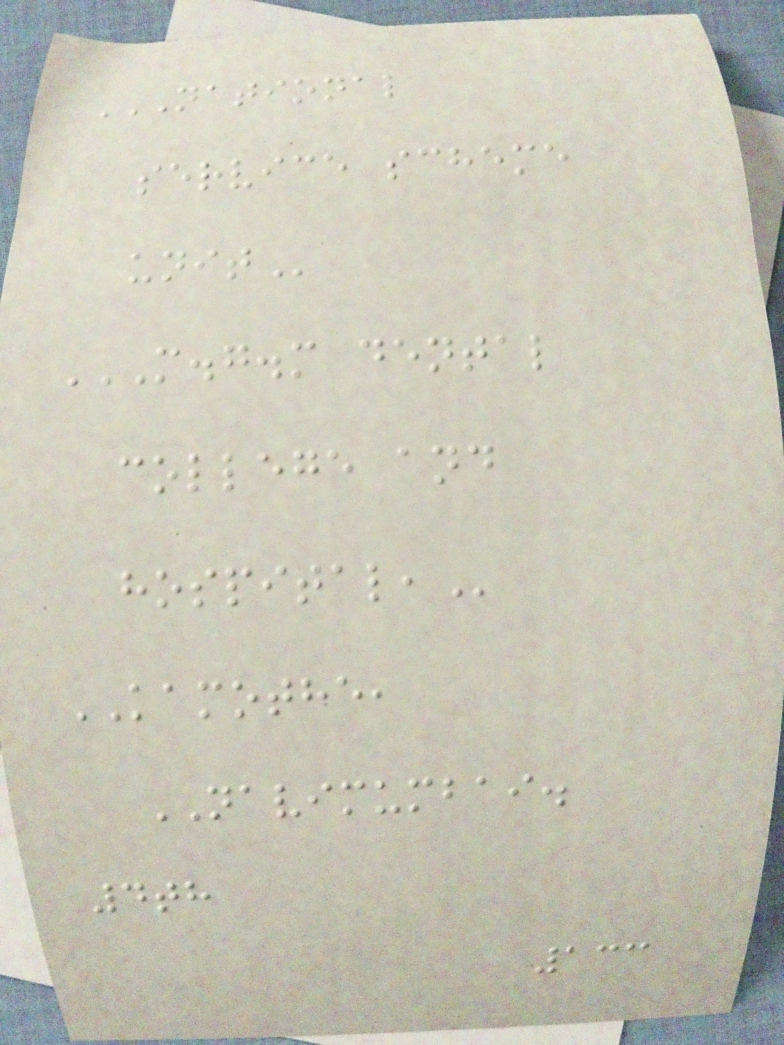NATIONAL
SERVICE SCHEME
UNIT
M.G.M DENTAL
COLLEGE AND
HOSPITAL,
KAMOTHE,
NAVIMUMBAI.
4th
133
